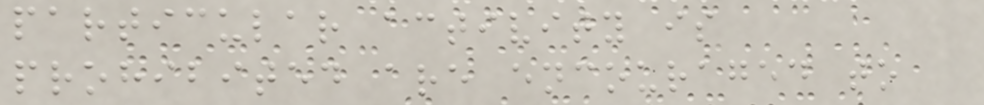particular activity is
prohibited are encouraged to
